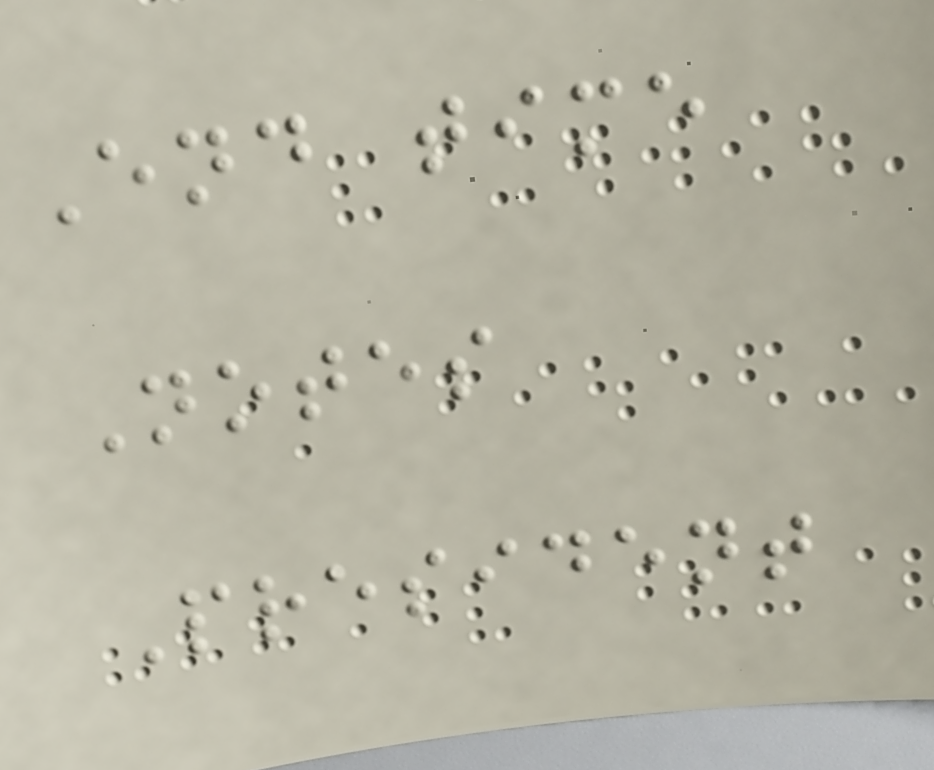End time
Notes
President
